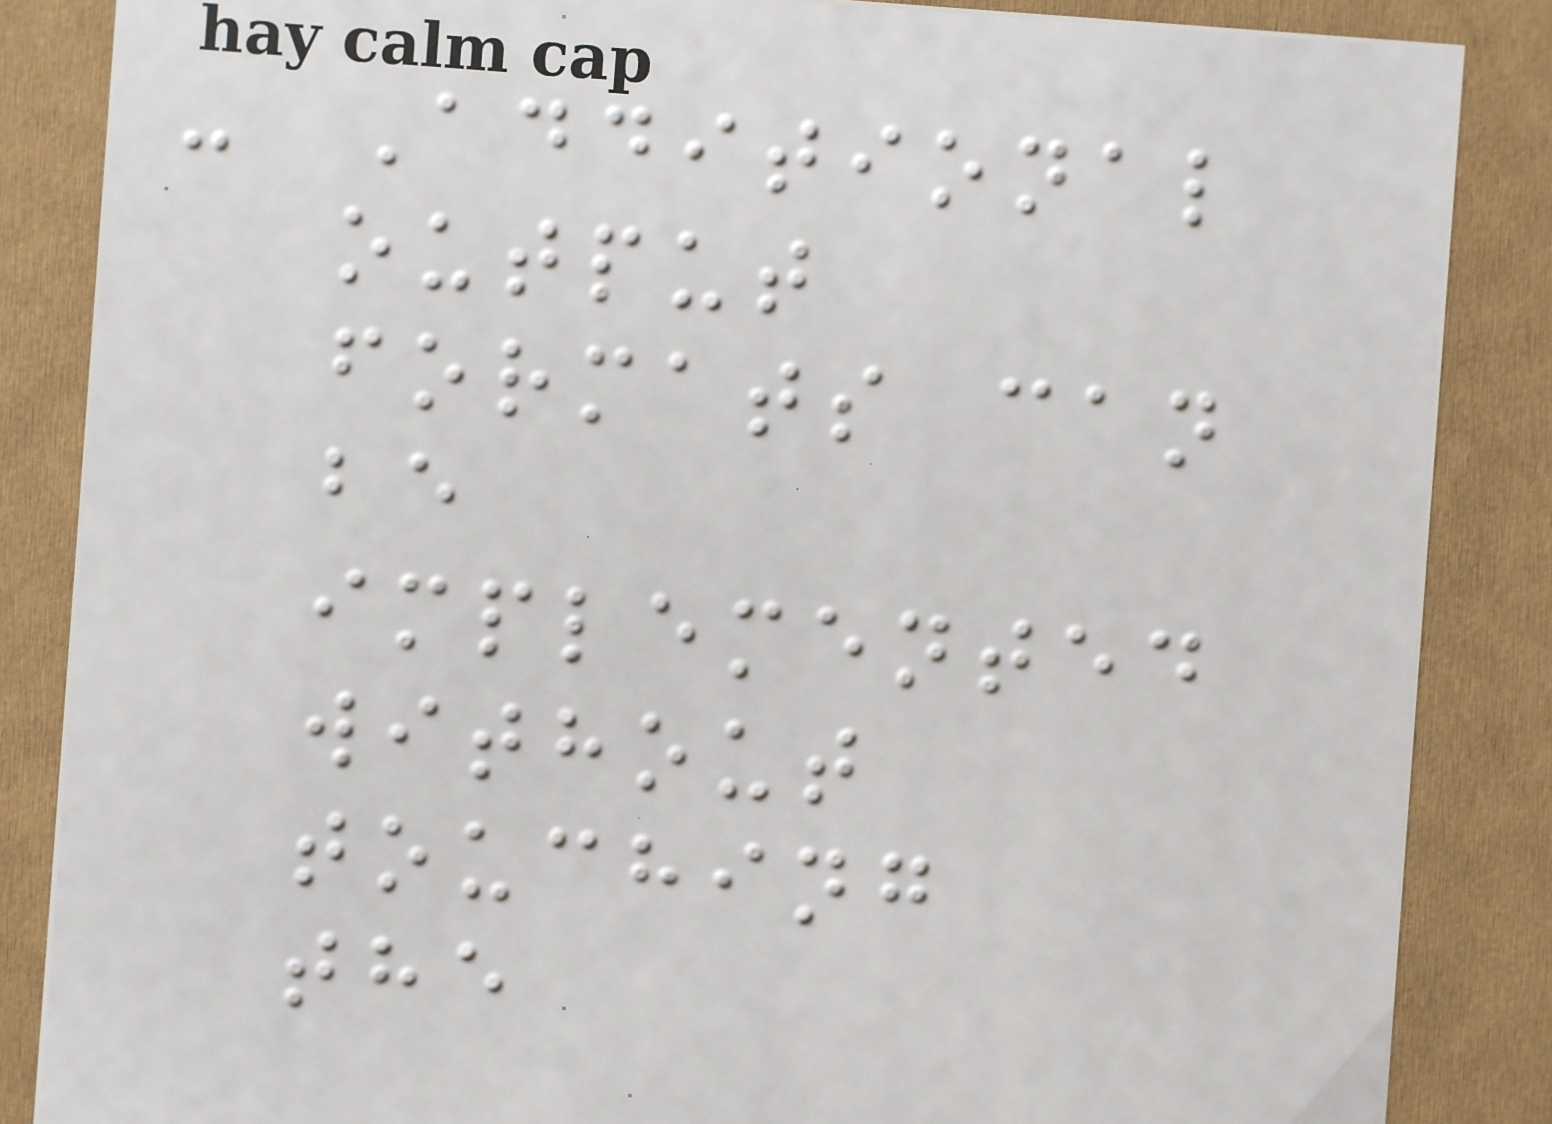- Additional
output
formats can
be
implemented
without
touching
the
